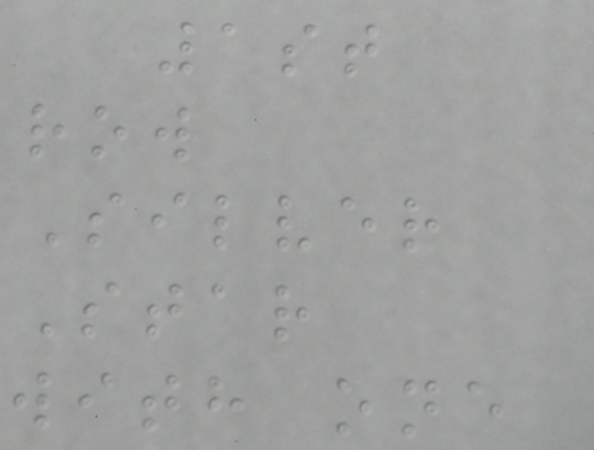1st
row
Silver
Star
with one
